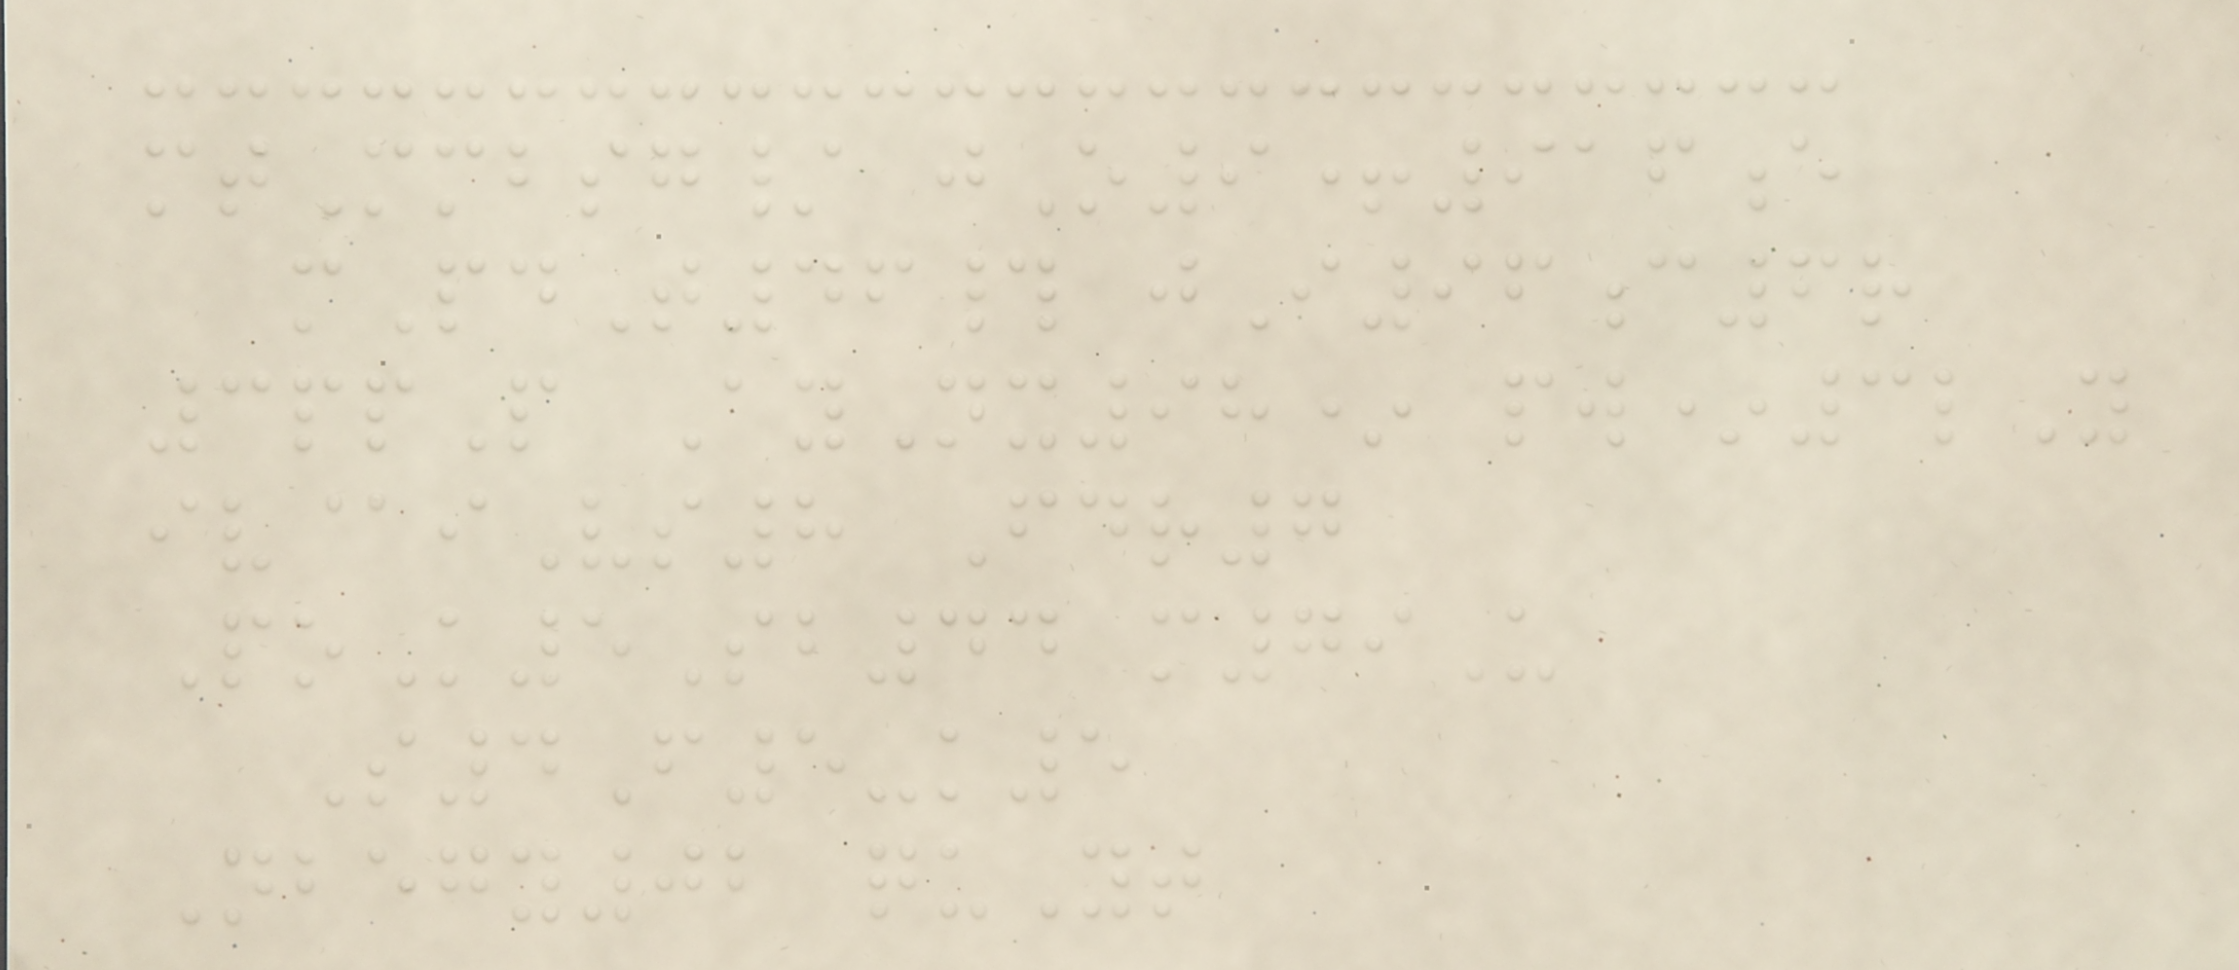mtMmbsg/ jO9+916e
mPdT46# jI96c6r
3ppP AyNx98* pw*3lY
iv@iVs8 Fdr7
PoK5Sb44 m79U
S4F5-k5
Nbegy02 quYt
